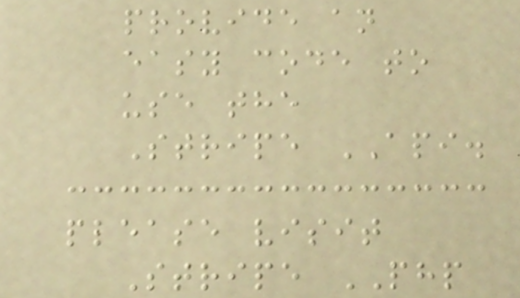provide an
easy code to
use the
Stripe API.
please visit
Stripe PHP
